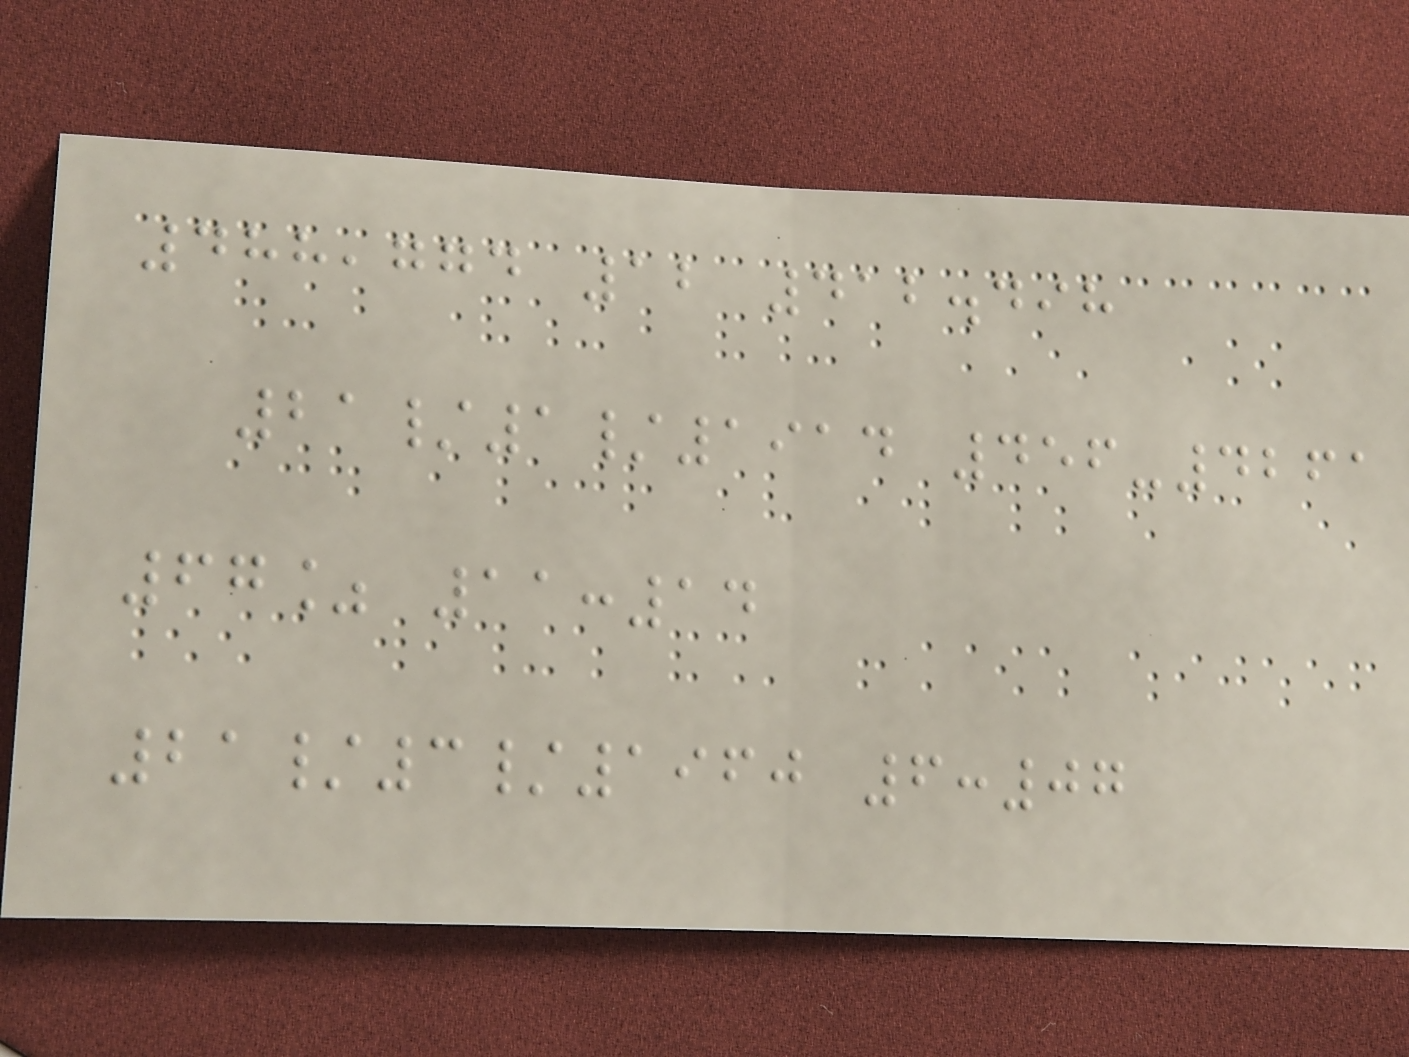488,774 12 412.498
21/1/1914 456-4261
67% 11:14
21/3/1960 6:07
